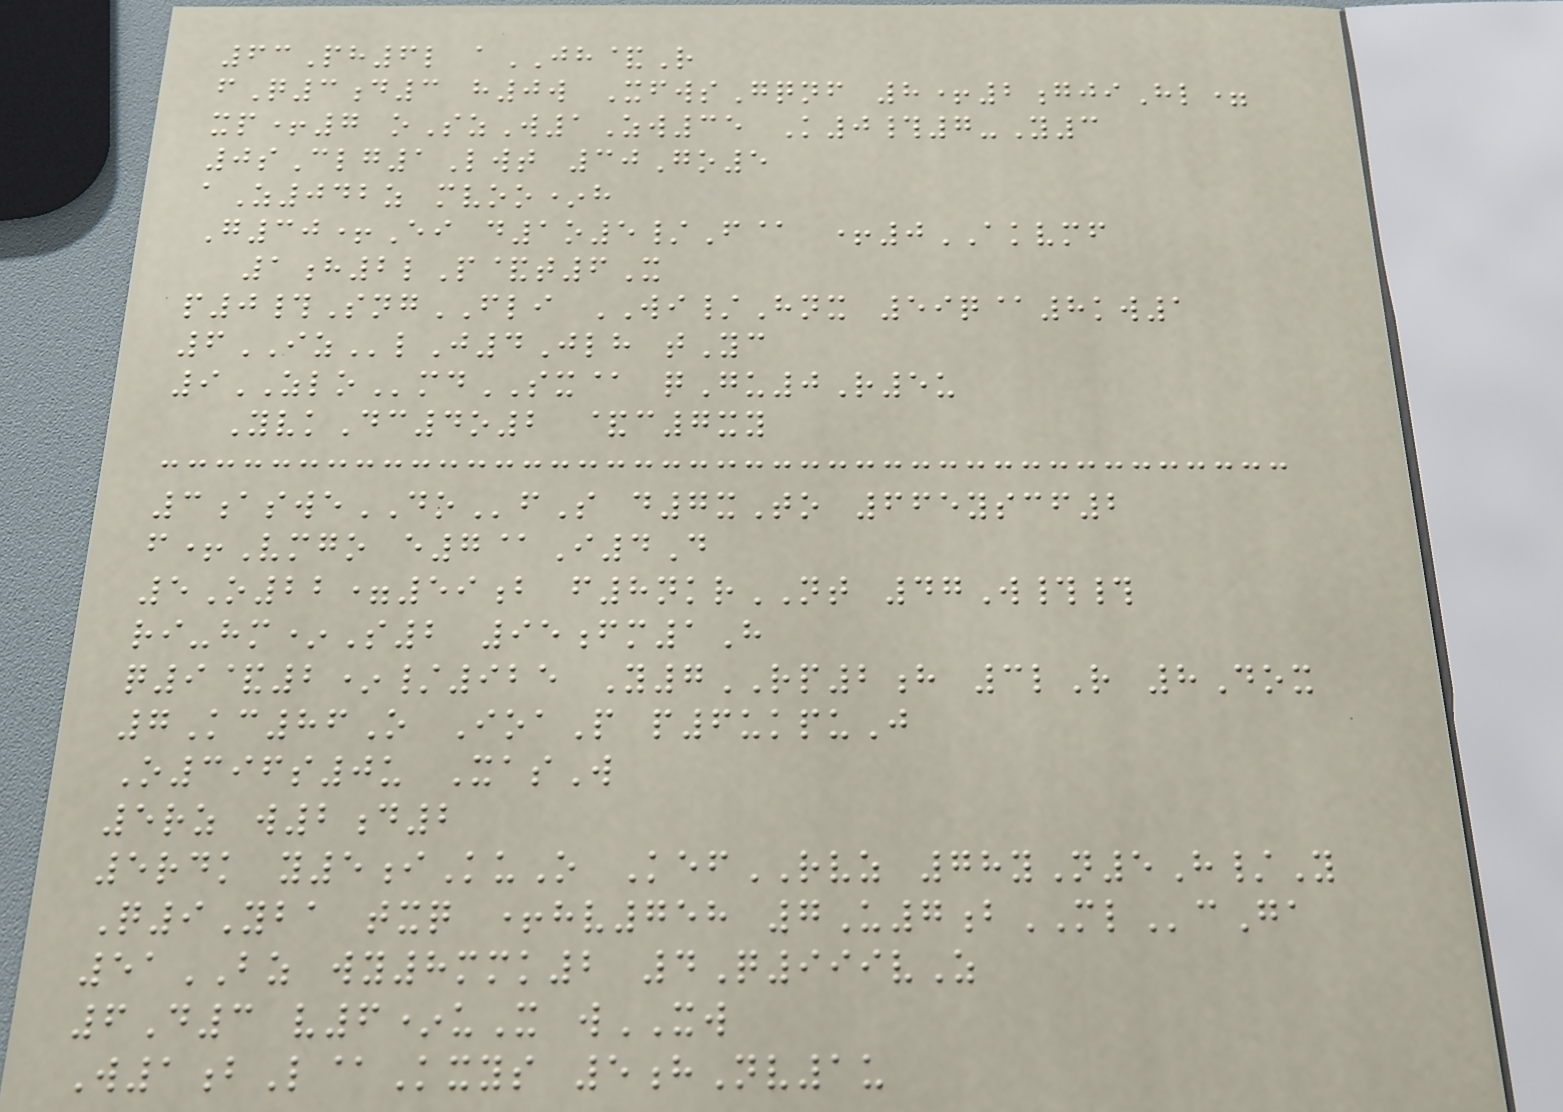63Ph6l aJH&R
fQ3d3 h0w XfwsGqnf 8+2gjiHl=
xp+7 oSzW1Zw35 K0#7-Y3
0sClg1Lwt 30Go5
aZ042z mvoo*h
G30+Ei d1o5/F@ +0AKVMF
1h2lP&t6X
p0#SngFLI WI/Hnx 59q@8kw1
6IZlJ4Jlh tYc
9ZLOmdSX@ qGu0R5u
YvkDc4o2 &c7xy
3asweDOfS d7xTo 665yscf2
f+Vmgo e7@I4D
5O22=59b f8nkrNT 47W##
ri-hm*S2 95fm1H
q9&2*/925 Y7RP2h 3lR 8Dox
7Kc86O IoaP p6ukpuJ
O396s0u XasW
5rz w2d2
5rdk y5iKuO KefRVZ 78yN5H/Y
Q9Yba txq +hv758 7U7bMLcGa
51BZ wy8mmk2 4Q999vZ
6D3 v6*uX wXW
W1bL@Kxys 5hNv1u
